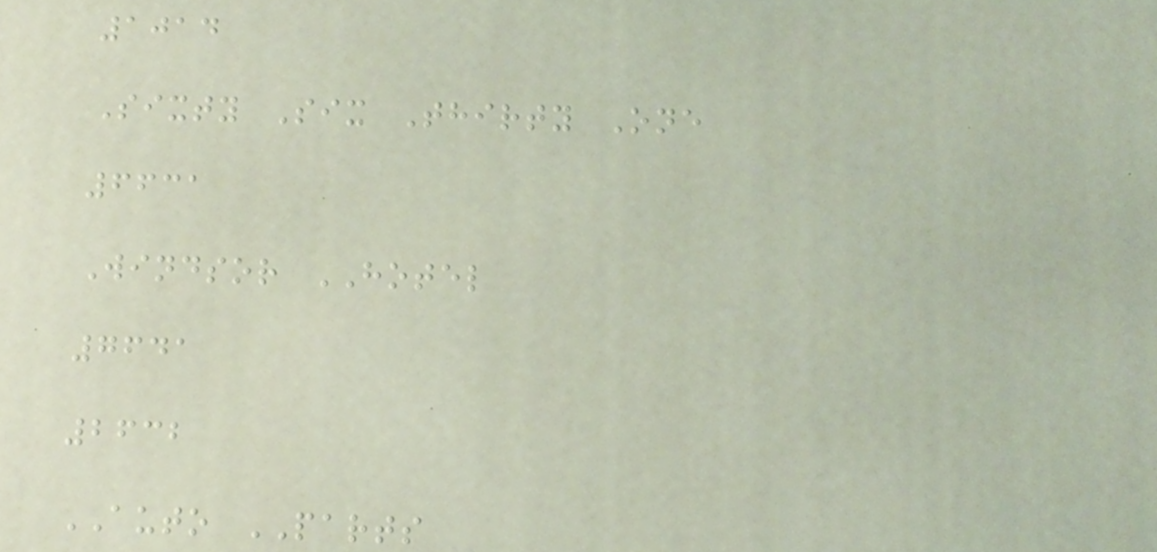1014
Sixty Six Thirty One
6631
Windsor HOTEL
7641
2632
AUTO PARTS
